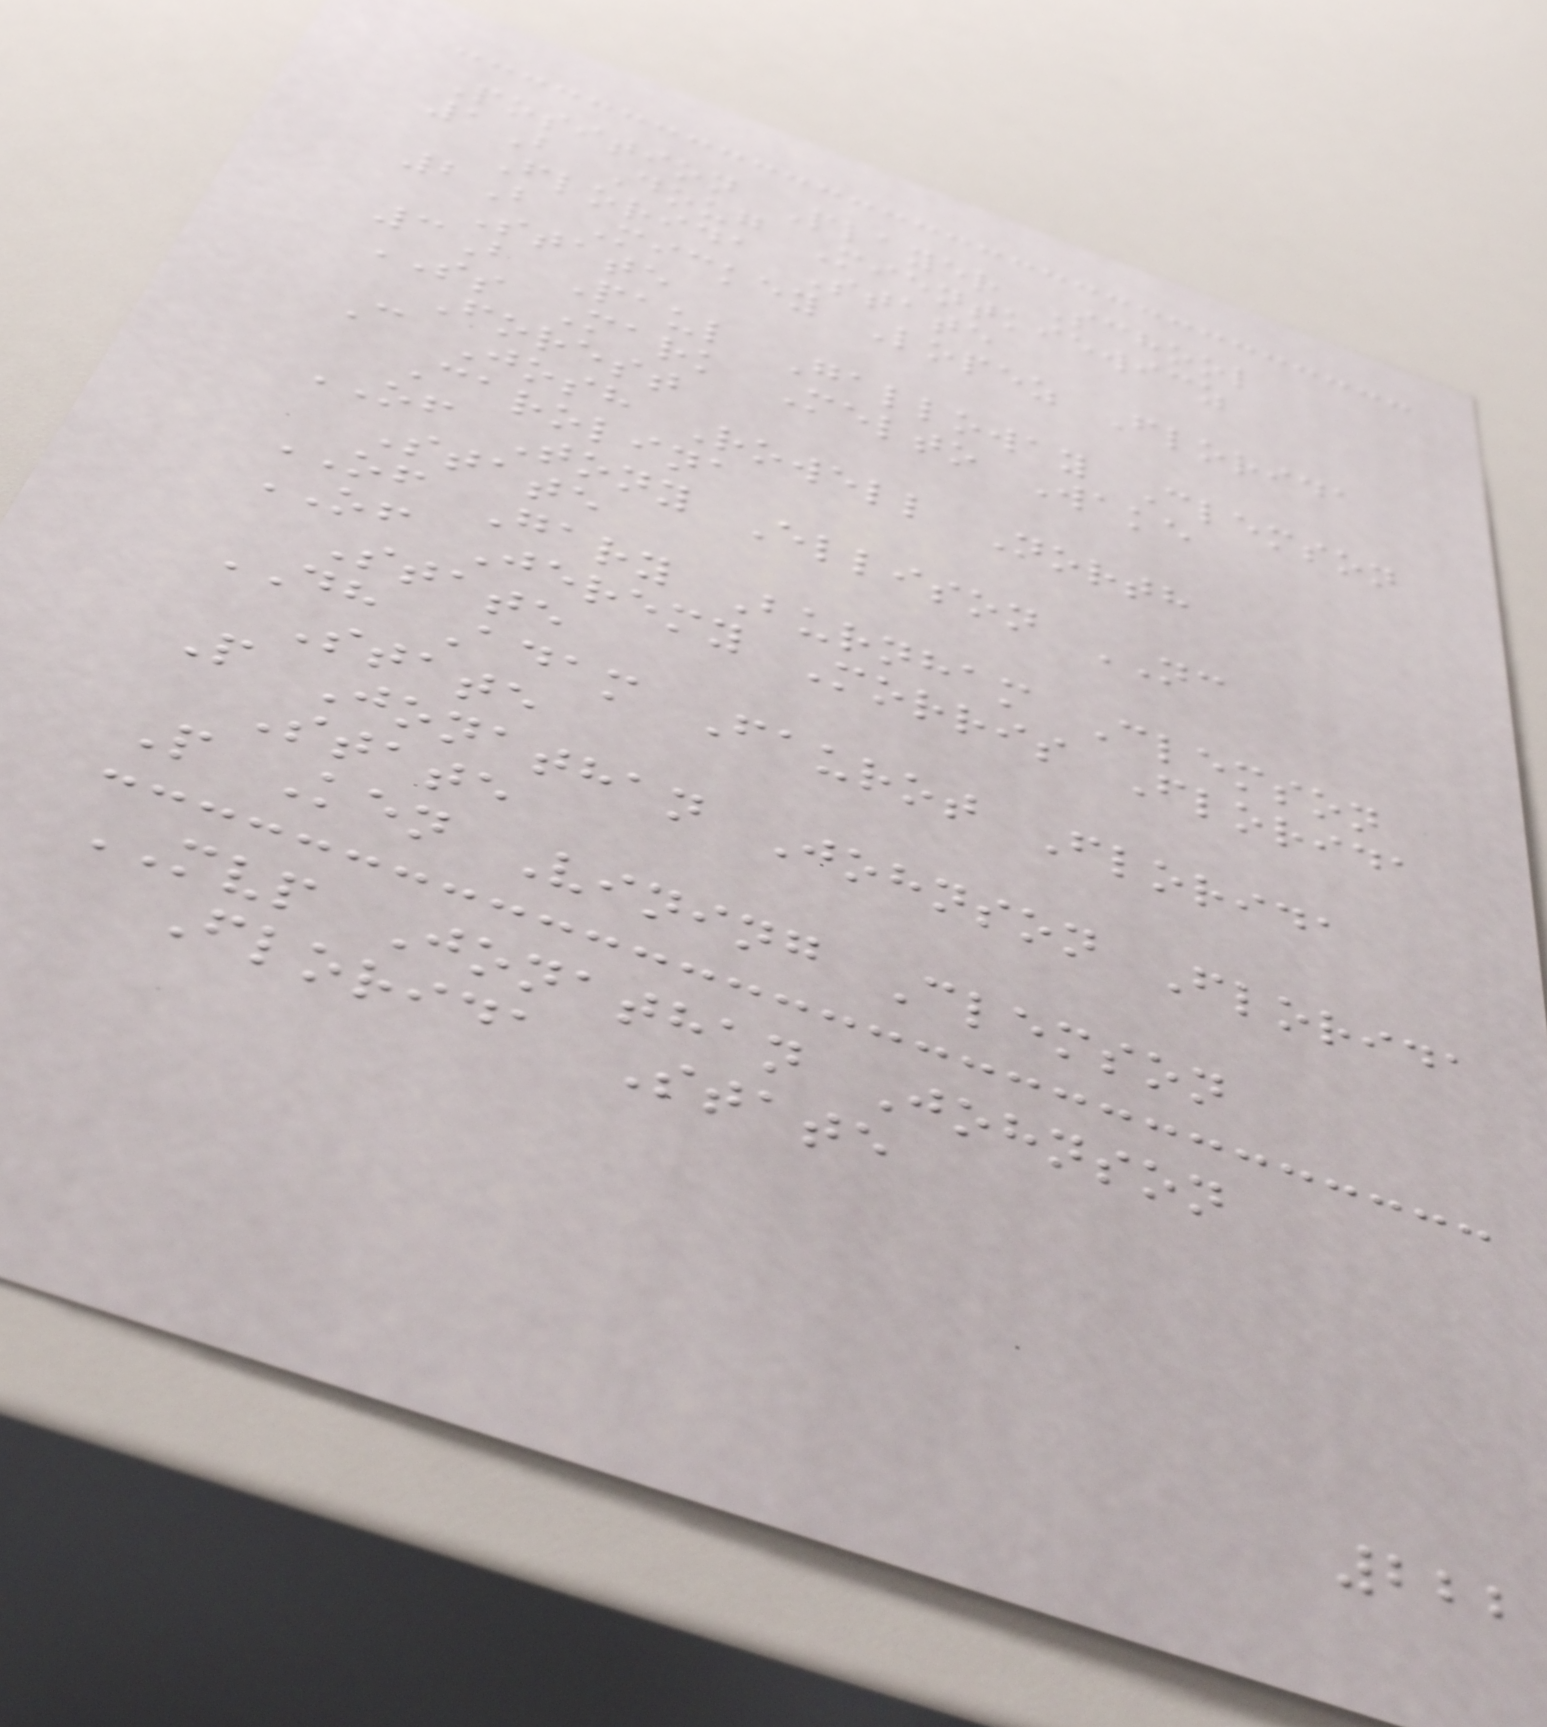Position Player School
1B Doug Mientkiewicz
Florida State
2B Mickey Lopez Florida
State
3B Paul Galloway Clemson
SS Mark Melto Wake
Forest
C Josh Rowell North
Carolina
OF Tony Ellison NC
State
OF Gary Burnham Clemson
OF Jeremy Morris Florida
State
DH Adam Faurot Florida
State
P Jonathan Johnson Florida
State
P Ken Vining Clemson
MVP Jonathan Johnson
Florida State
222
